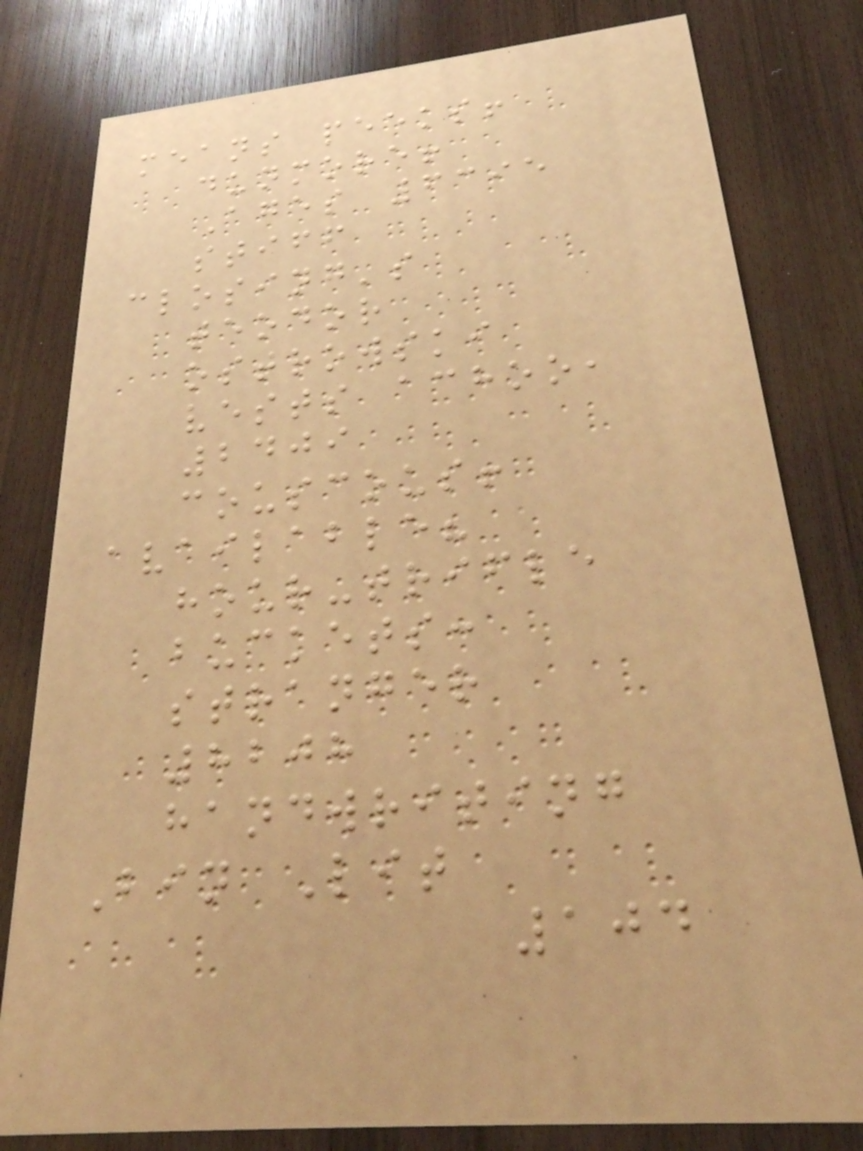means peeks!
dunmore!
Ages 6395
stiff
closing's
teodor
ostrowski
vests achoo,
2409
couscous!
available?
hour-trifle
buckets:
stranger
8208
handwriting
Bin Lit
104
